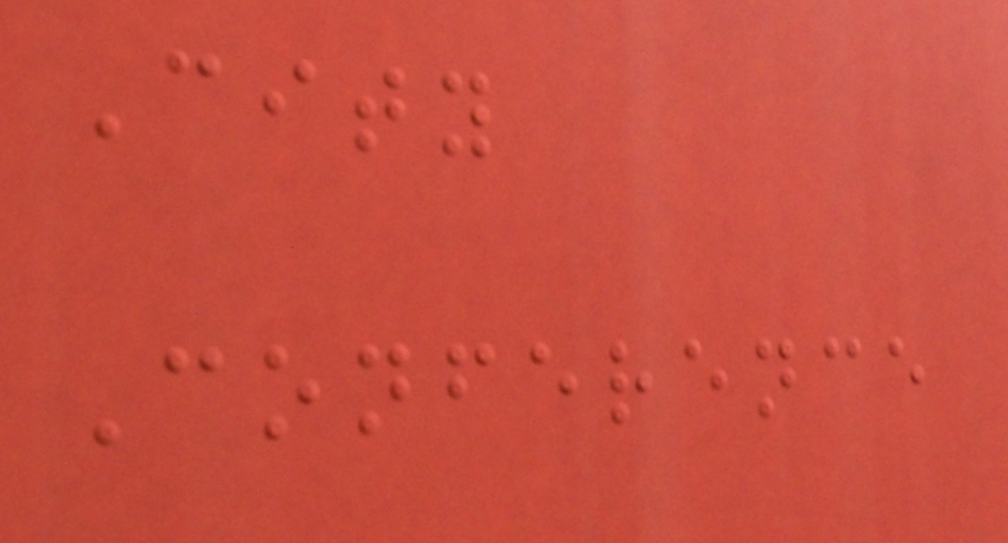City
Conference
